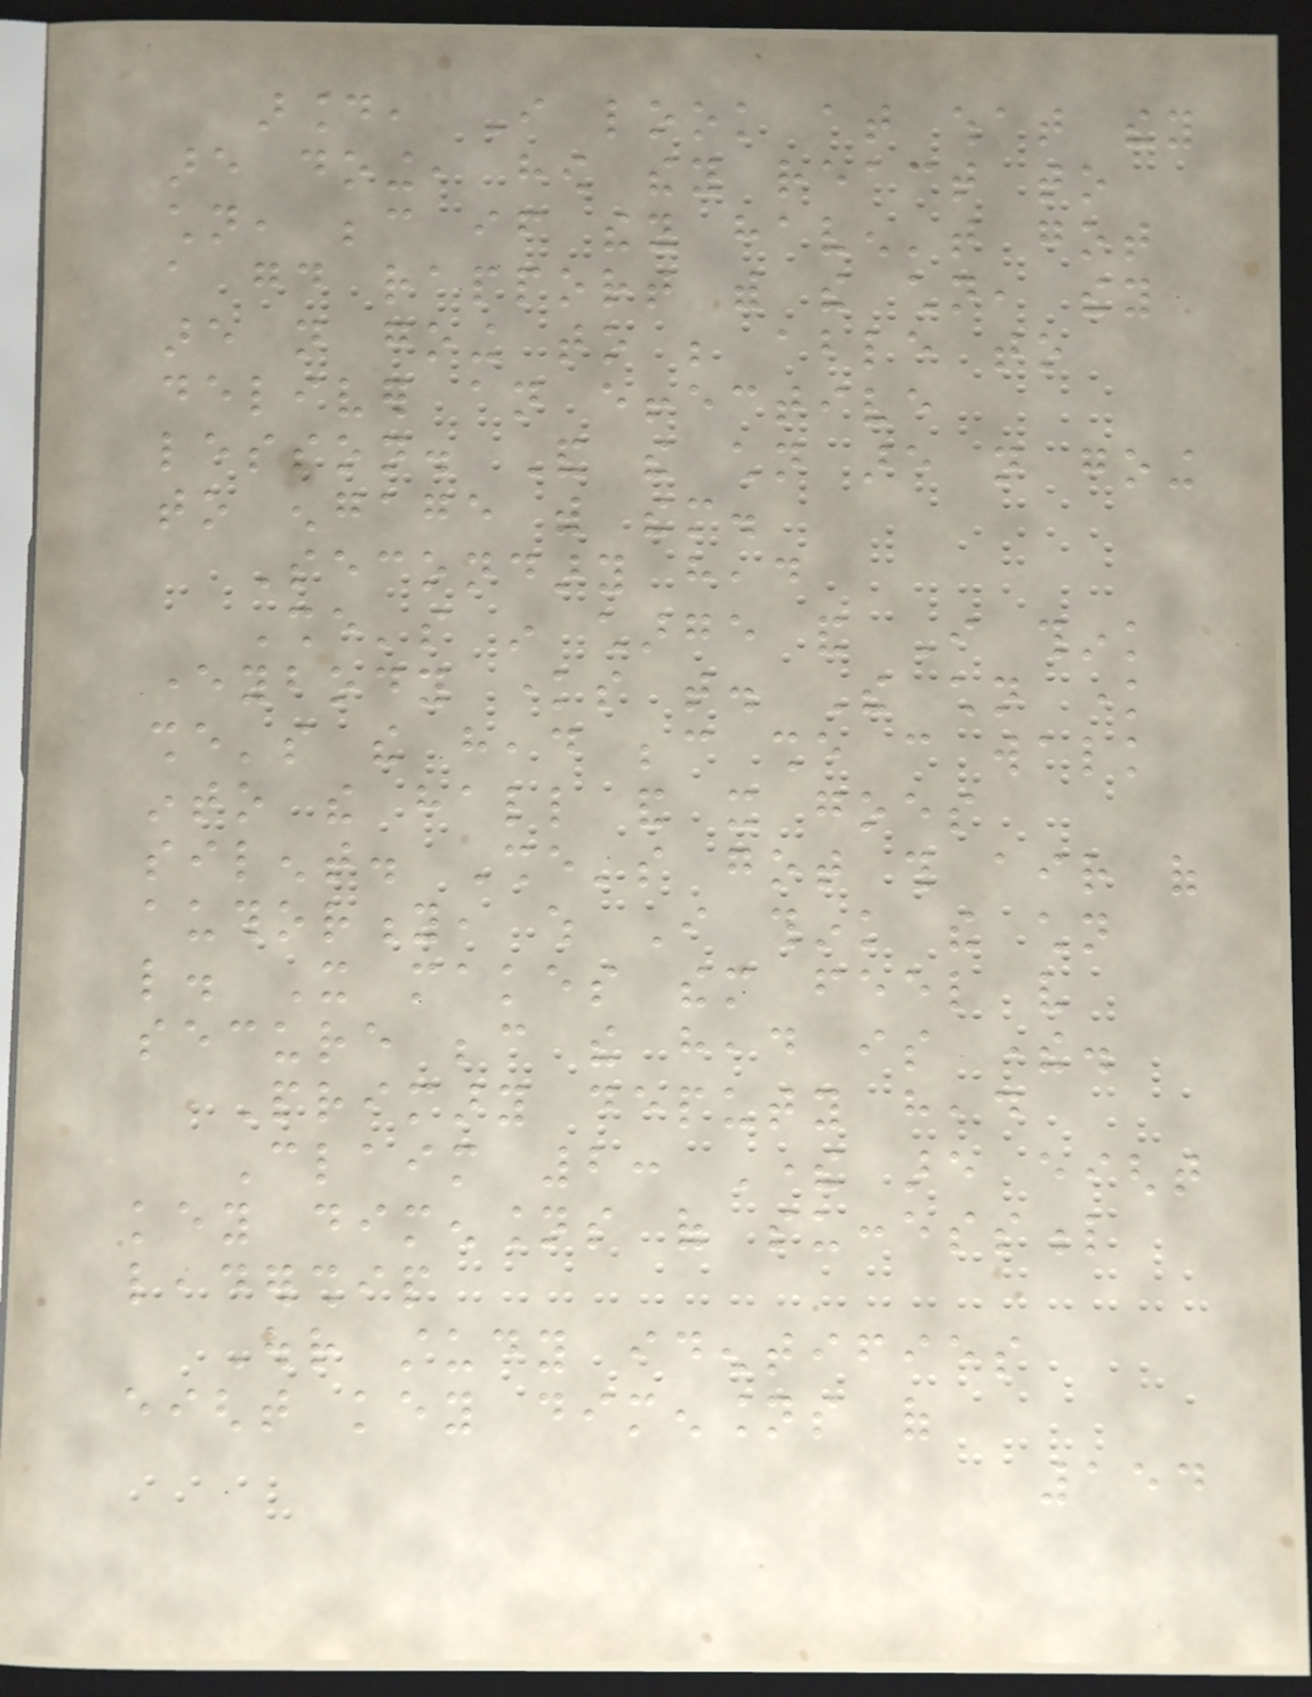around, I look at what they
are doing, how they react to
children, because if they haven't got
a good rapport with the children, they
are not going to be able to
deliver an effective
lesson. And the children are not going
to engage with them.
Secondary head
She's in charge and I think
everybody knows that. The children know
she's the head because she can walk
into the hall and it goes
silent. She's got this air of
authority, which I think the children
like. It makes them feel very
secure because the head is there.
Primary deputy head
Claim 2: There are eight
key dimensions of successful
leadership
Our study identifies
eight key dimensions of
154
